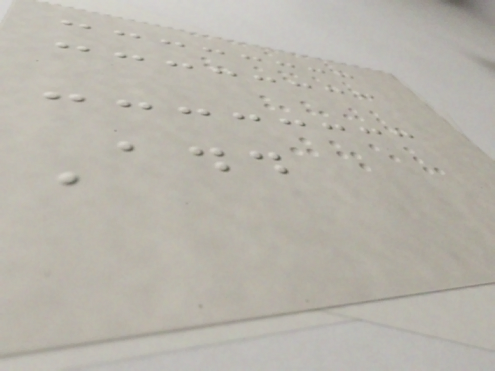Add
